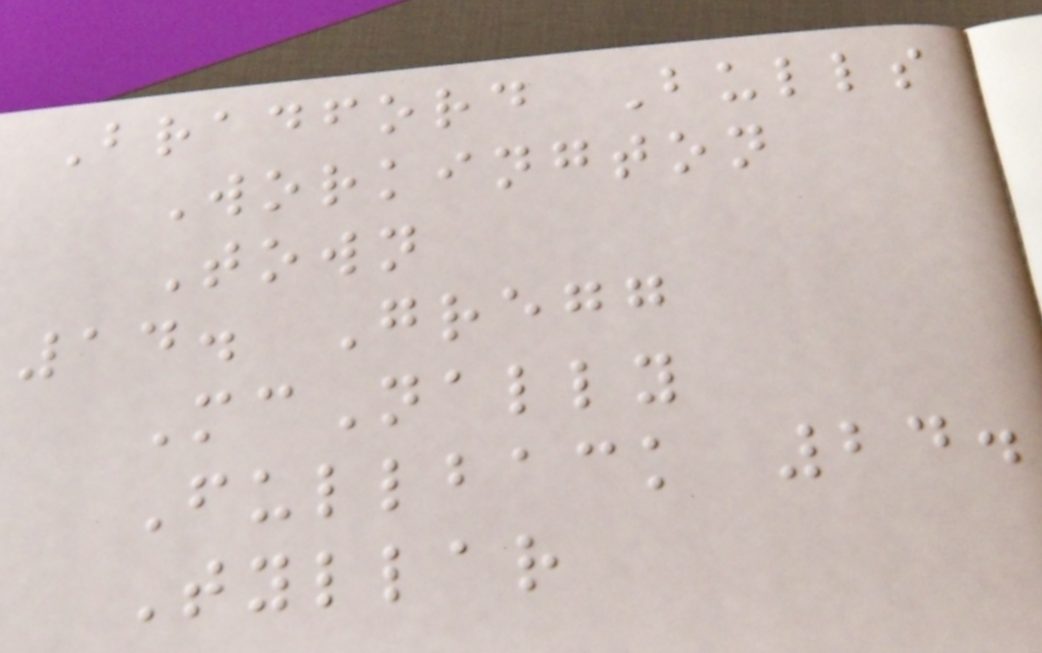Bradford Bulls
Workington
Town
14. Gregg
McNally
Fullback 24.
Tyllar
